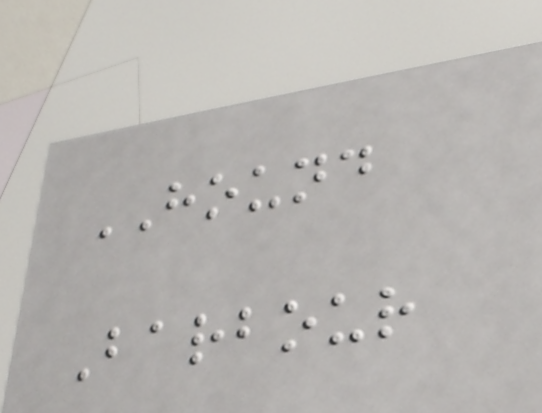HOUND
Barbour
